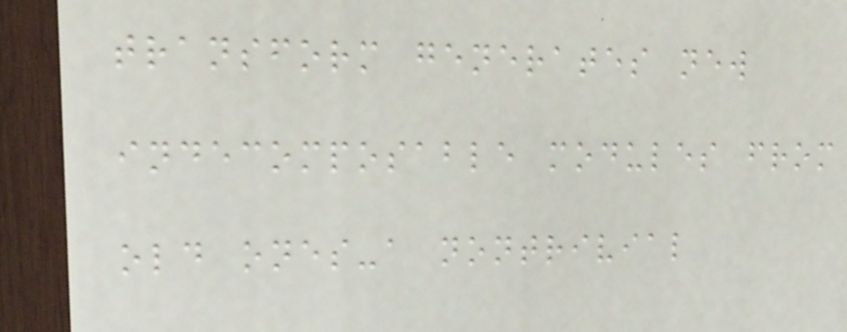transform generates new
indecomposable modules from
old ones-a nontrivial
